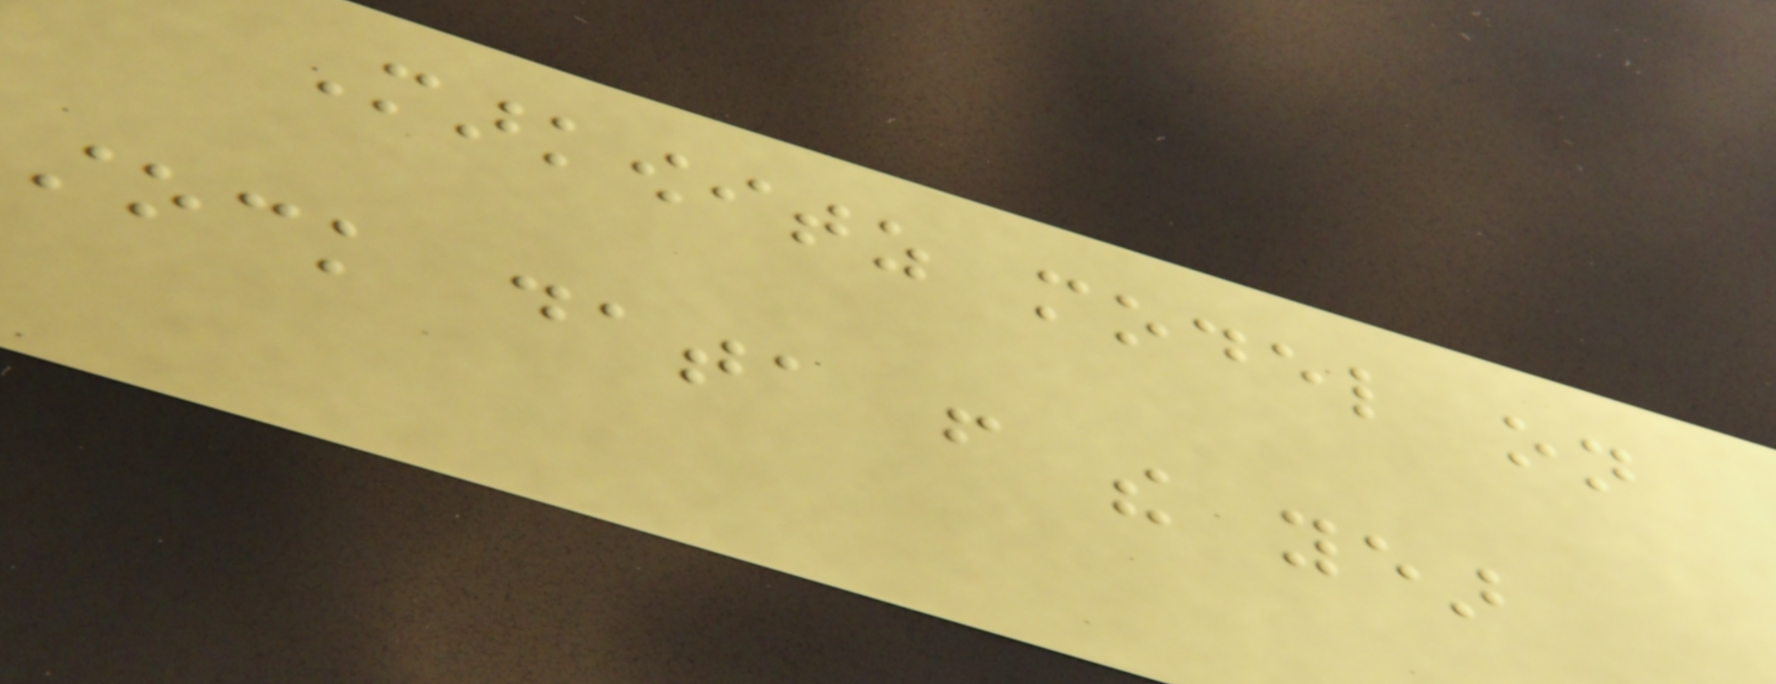Markowitz model on
stock data from the year
